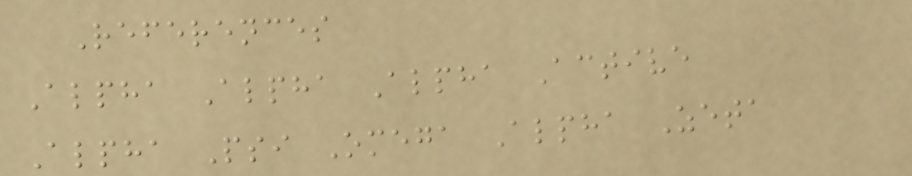References
Alpha Alpha Alpha Active
Alpha Psi Omega Alpha Zeta
